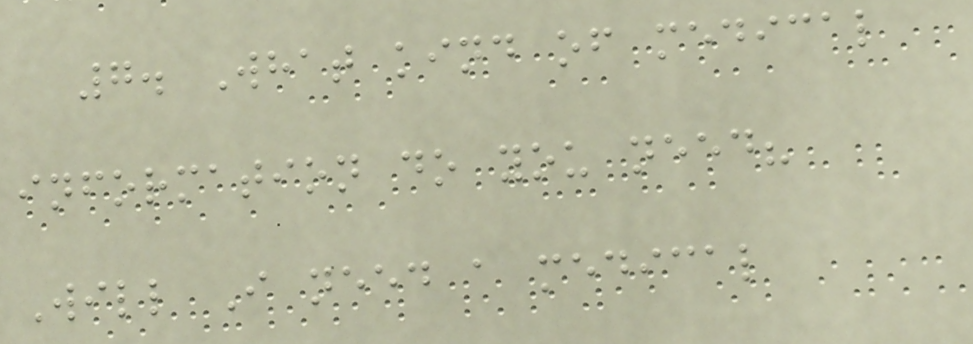7. What kind of medical
information do you need?
Will I need a medical
